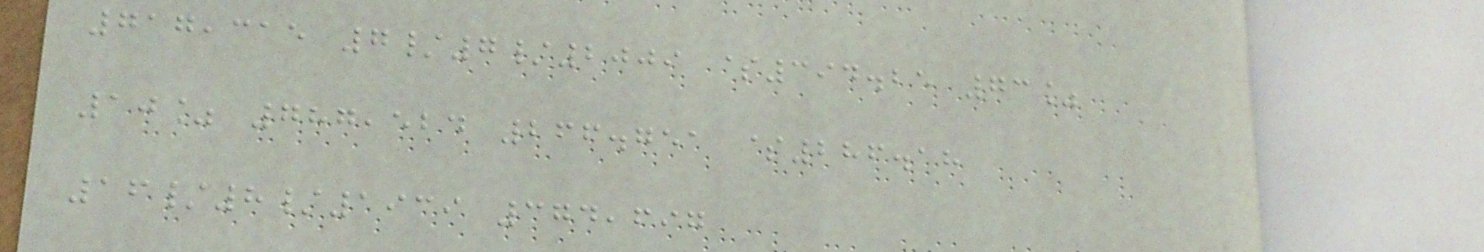717,315 7/7/2009 $394.25 73%
10% 787,524 266.751 $286.18
16/8/1939 374,697
